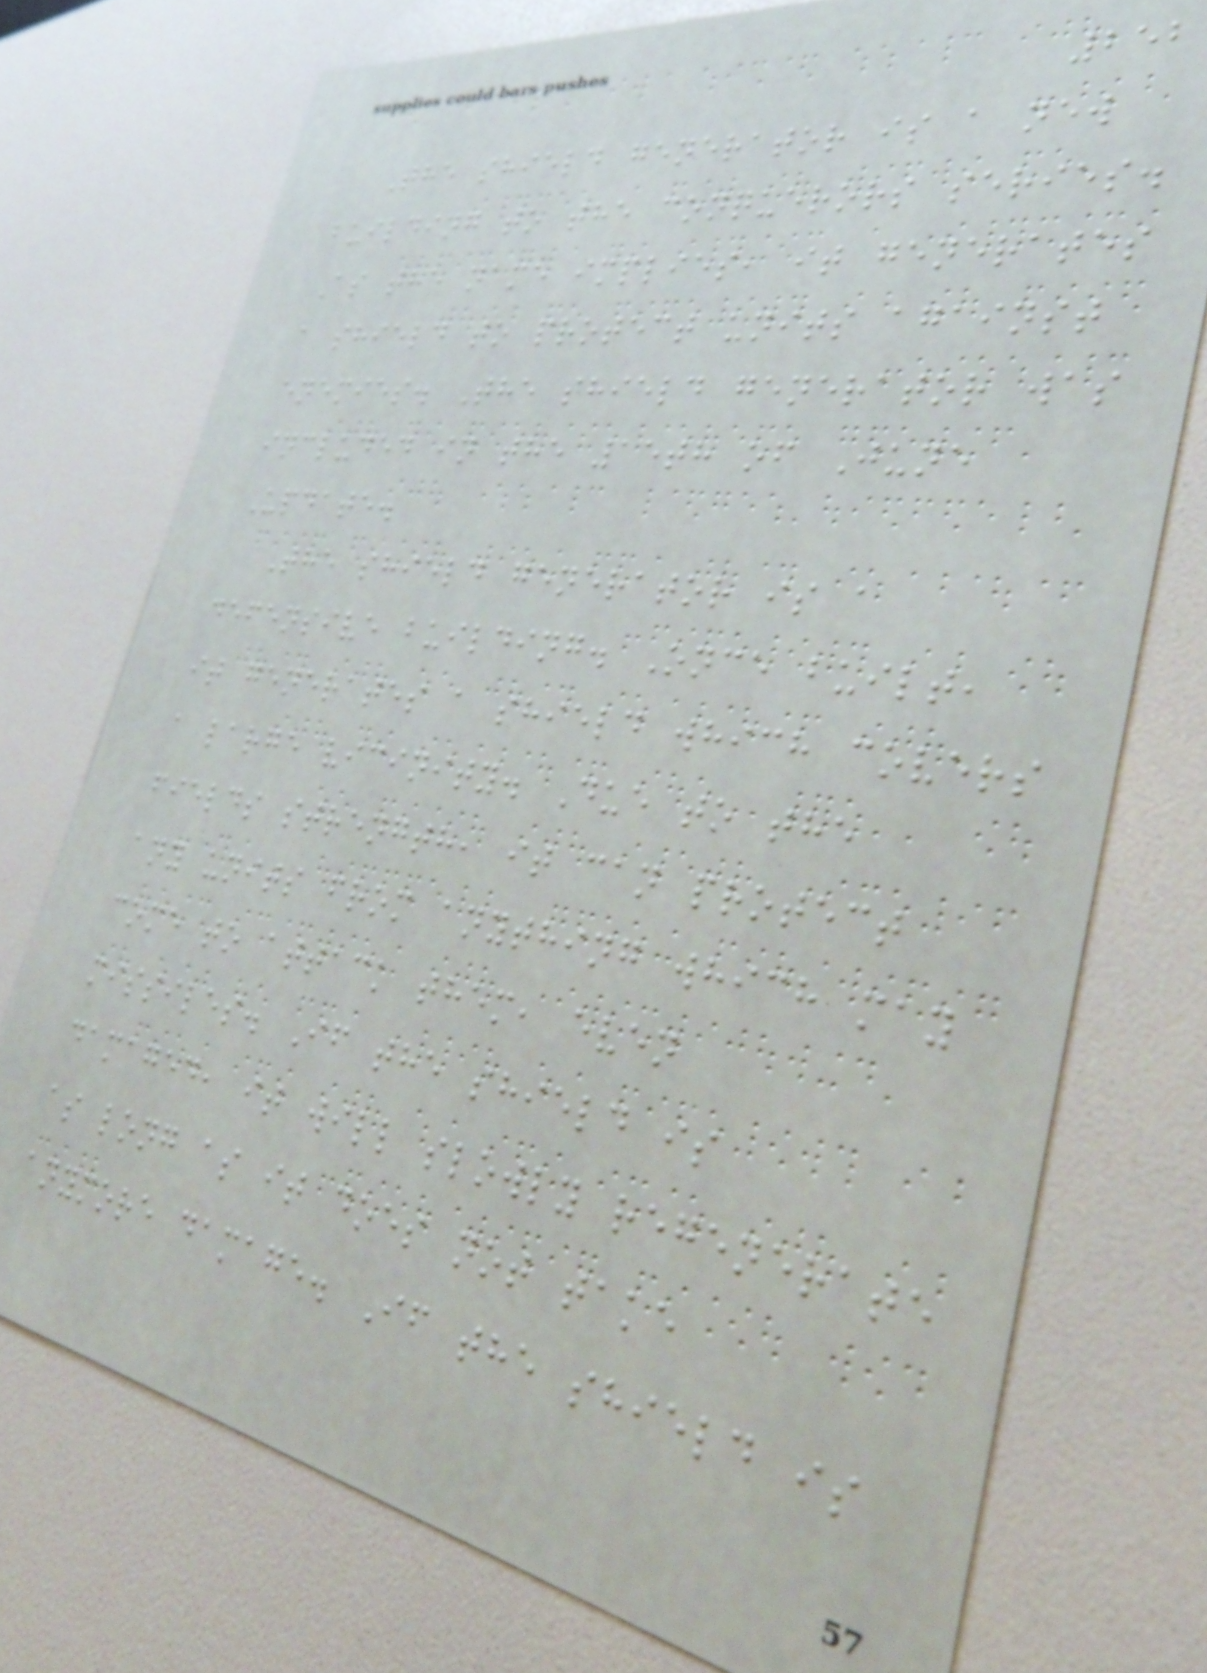252
The shield generator is a new
building to the conquerors series.
As the name implies, it generates
a shield to protect units against
enemies. The shield generator was
included in the 15th of June
Update.
The shield generator is a
defensive building. Once built,
it generates a shield which covers
a large vicinity. Due to the
fields strength, it can protect
any units from anything which may
come to attack them, even
missiles. If the shield is
damaged, it will slowly regenerate
as long as it does not take
anymore damage. If the shield is
